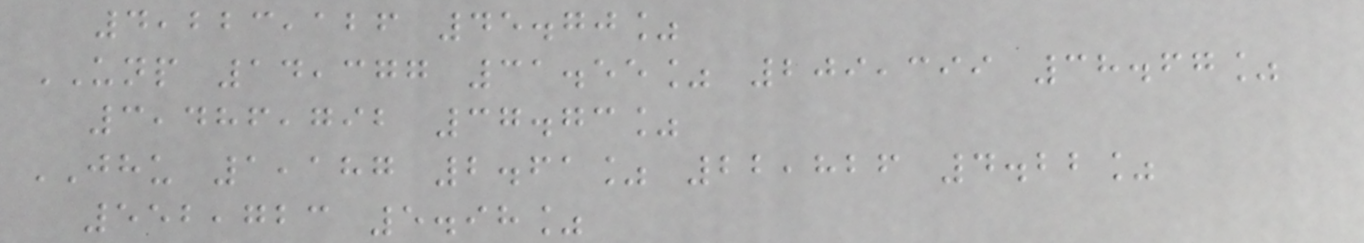4,223,126 45.70%
UNP 14,377 31.55% 209,399 38.67%
3,486,792 37.73%
JHU 1,187 2.61% 22,826 4.22%
552,723 5.98%
